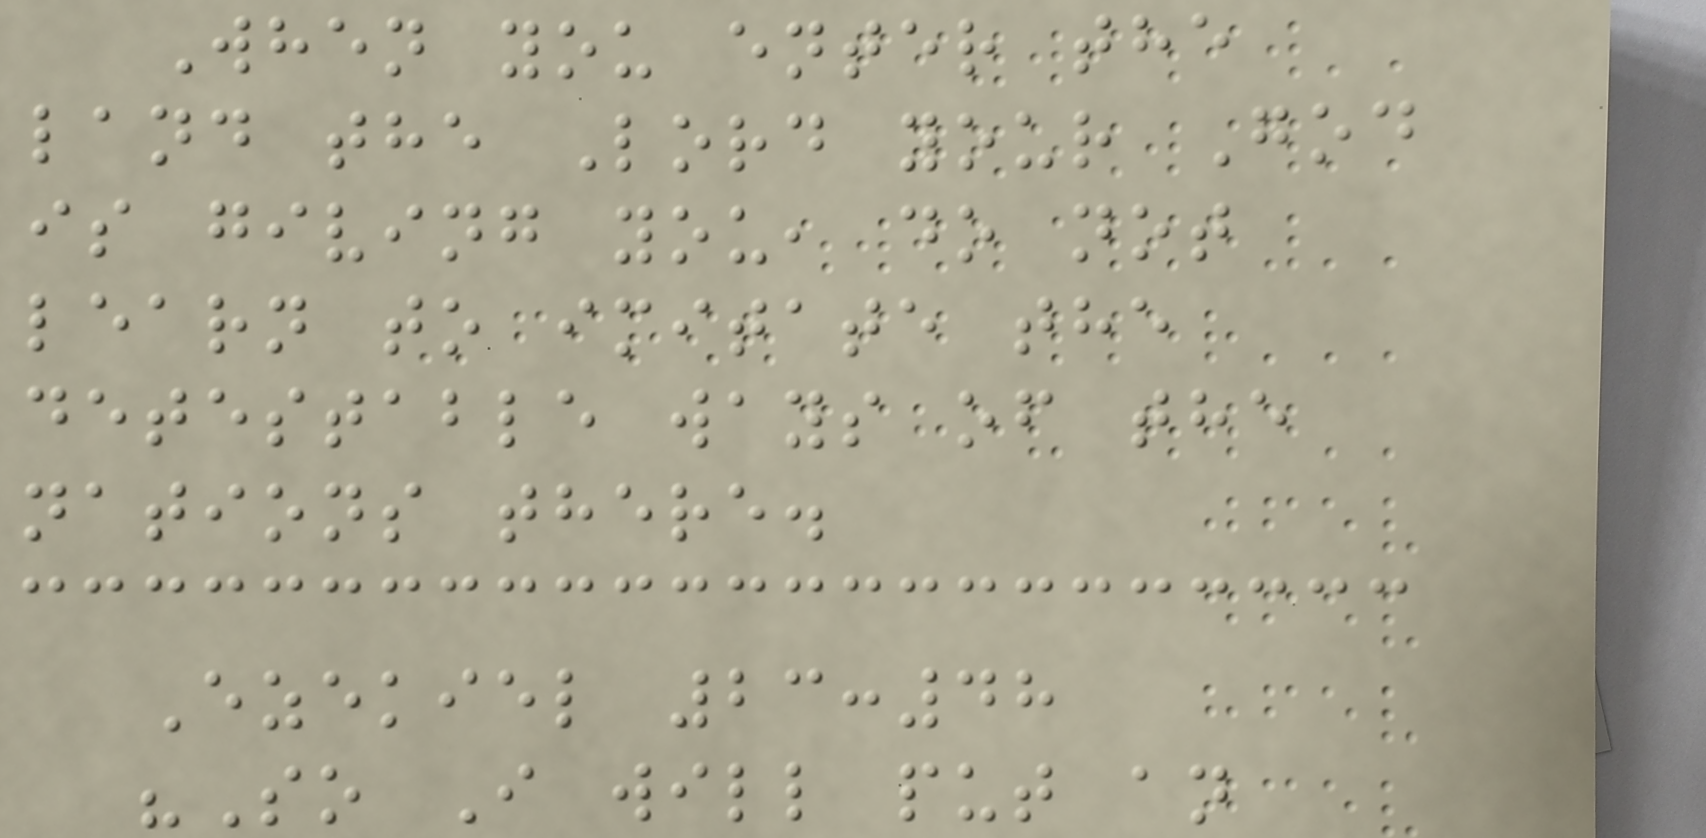When you enter the
land the Lord your God
is giving you, do not
learn to imitate the
detestable ways of the
nations there.
Ezekiel 23:48
"So I will put an
